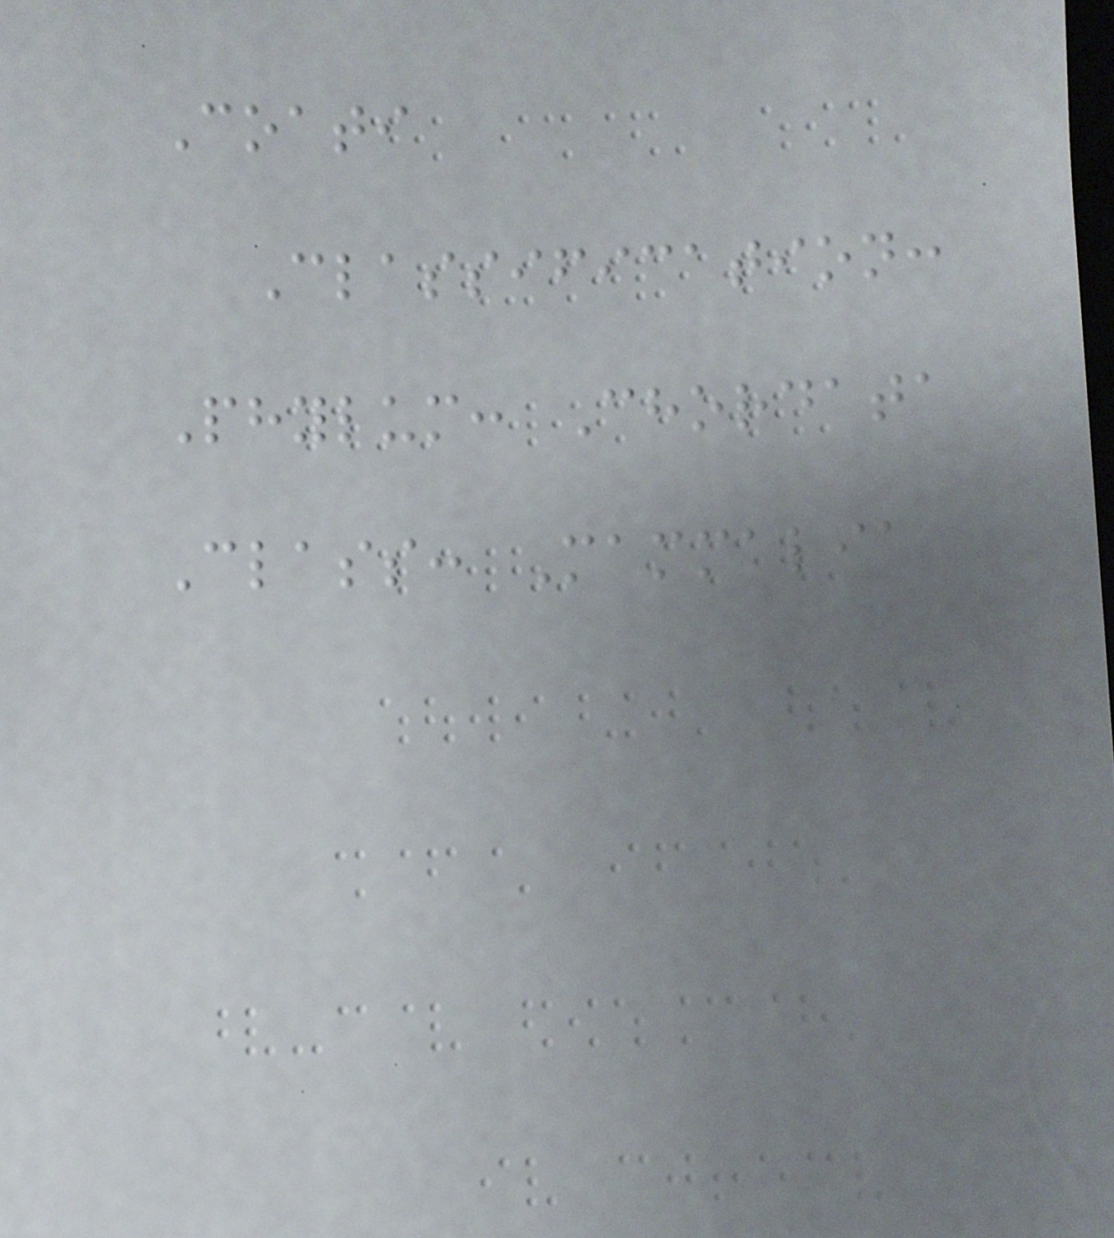Coati
Classification:
Phylum: Chordata
Class: Mammalia
